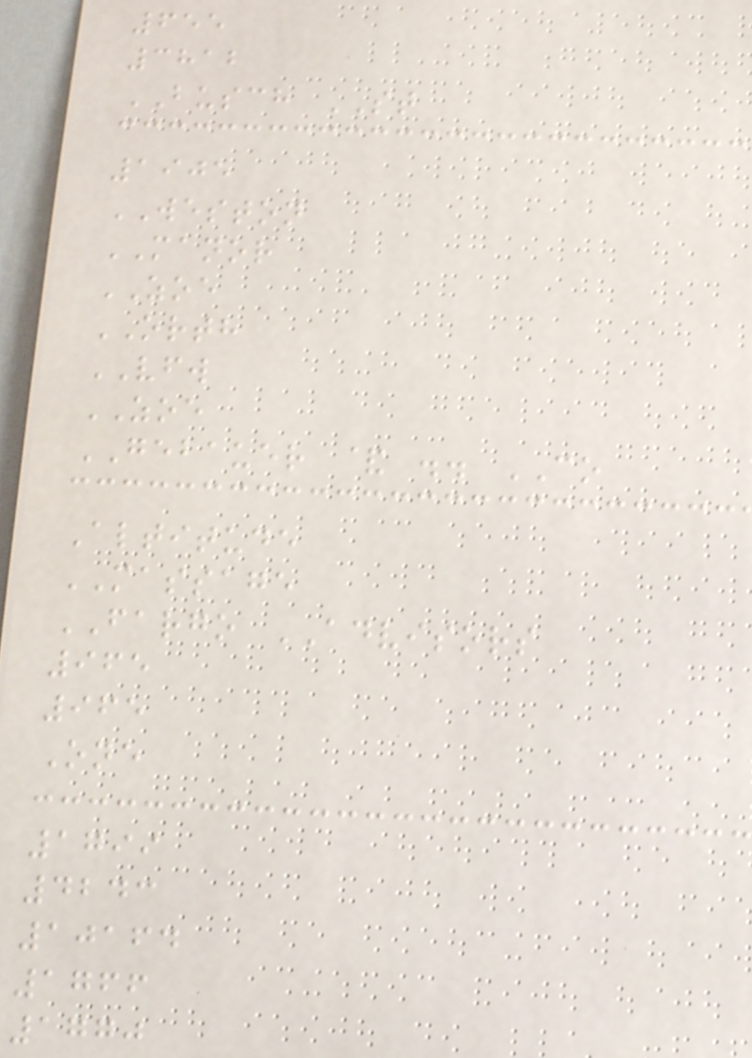655
3812
BUSCH ST
1905
WESTON
MANOR
ZOE
ORTH
VFW
ZOE
GEBAUER & .. CO
Altitude
MASSAGE
FARGO ADVISORS
965
965
One
1799
4243
10164
1766
1770
